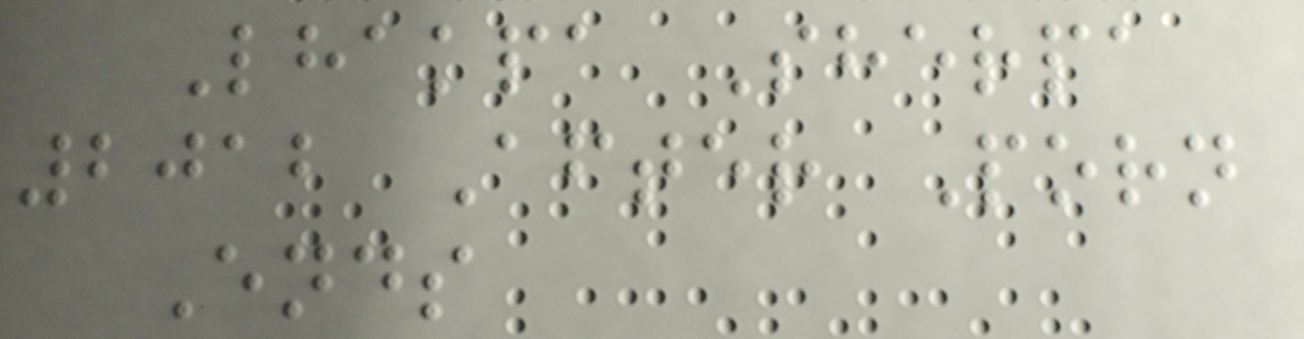Lhakpa Sherpa
2012 After Porn
Ends
